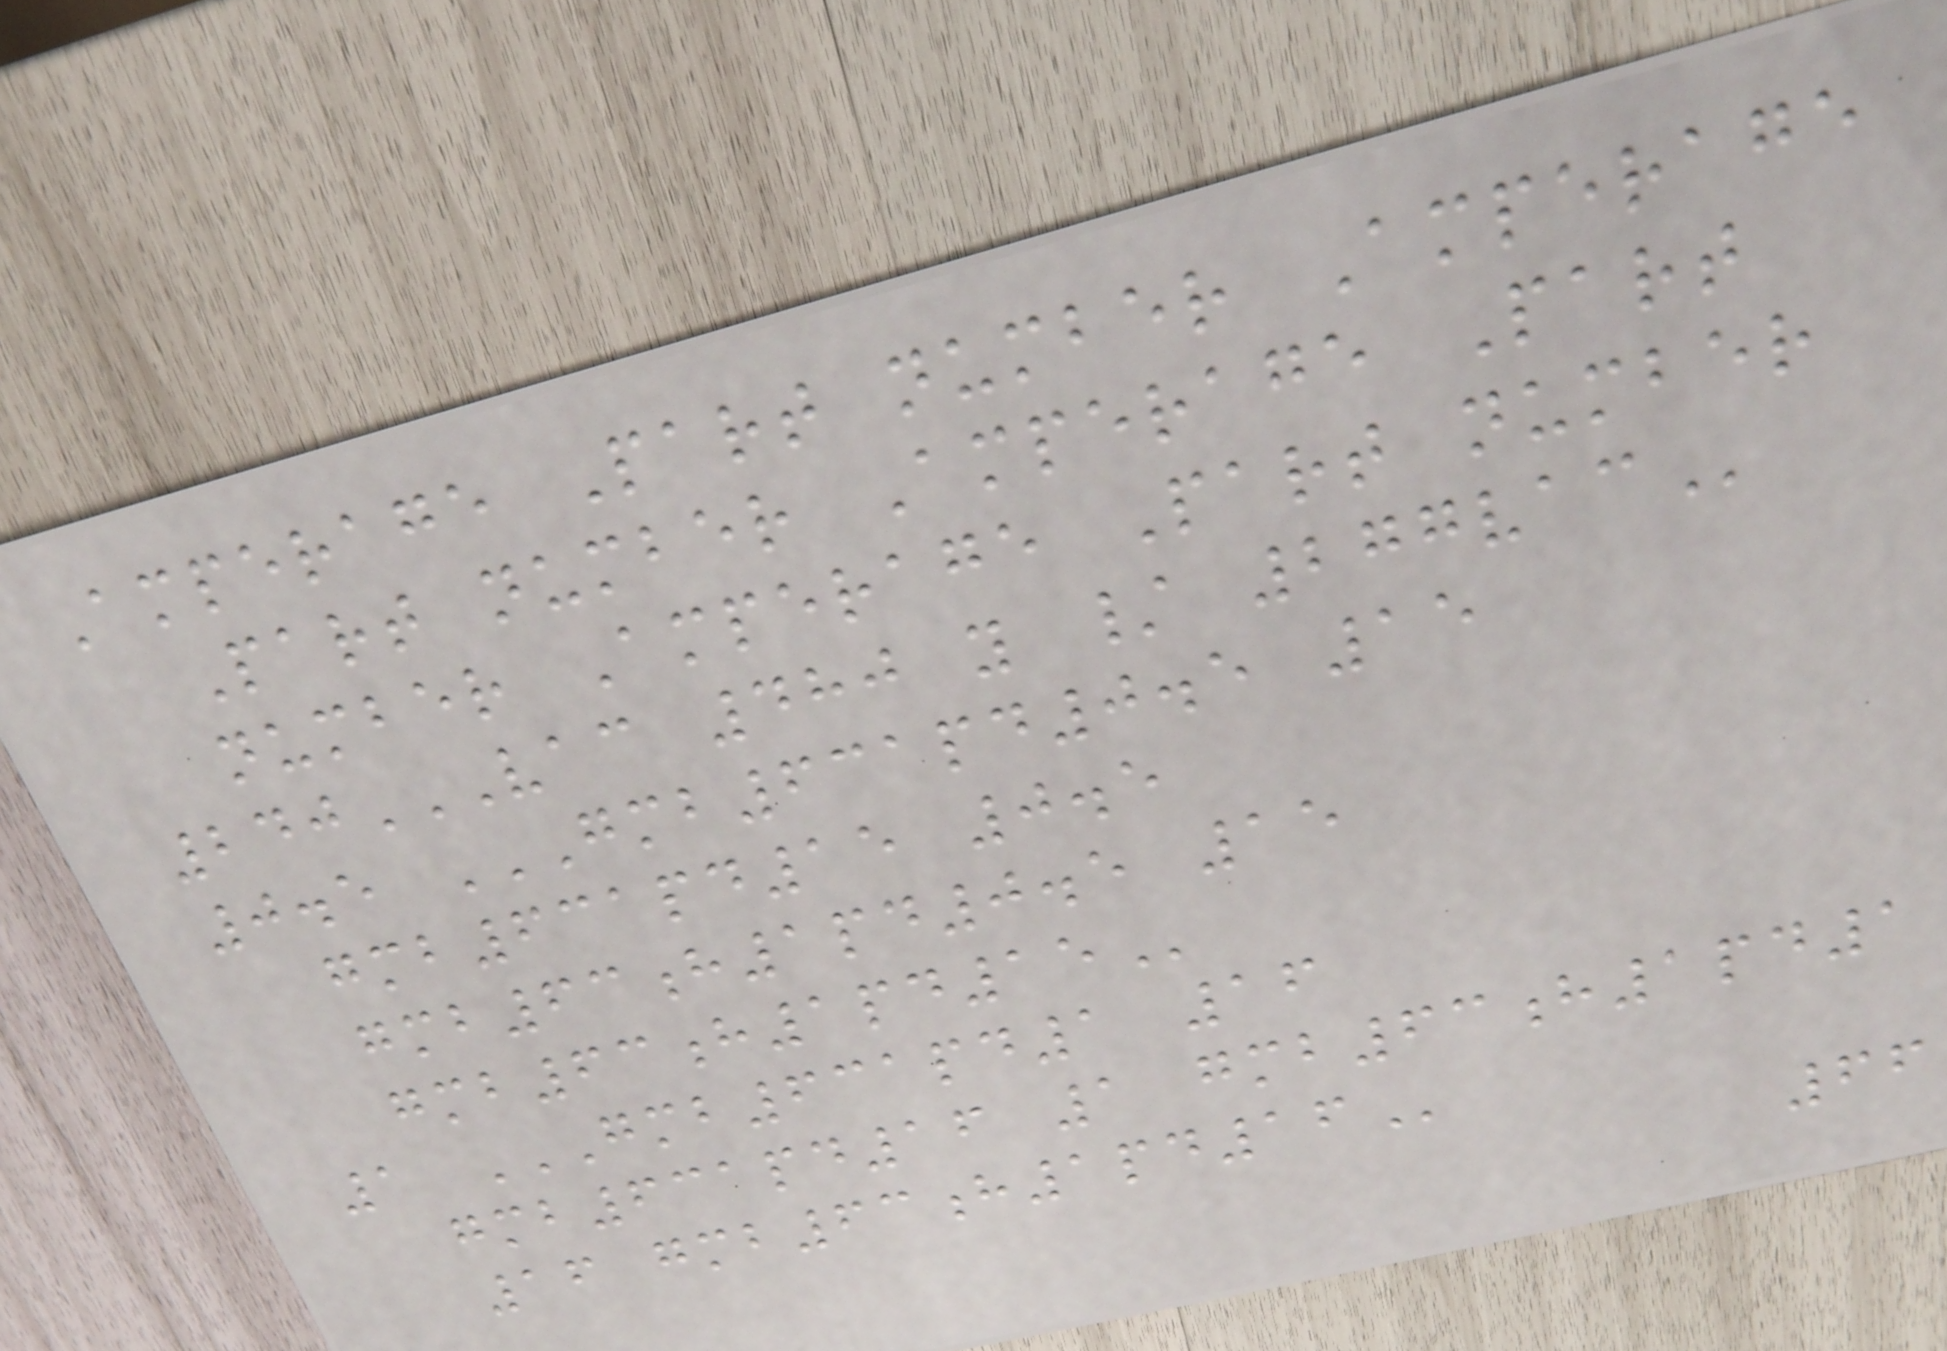Amperage Part number Amperage
Part number Amperage Part
number Amperage Part number
240VAC 480 Y / 277VAC
0.5 GMB631PD0.5 15
GMB631PD15 0.5
GMB63H1PD0.5 15
GMB63H1PD15
1 GMB631PD1 16
GMB631PD16 1 GMB63H1PD1
16 GMB63H1PD16
66
